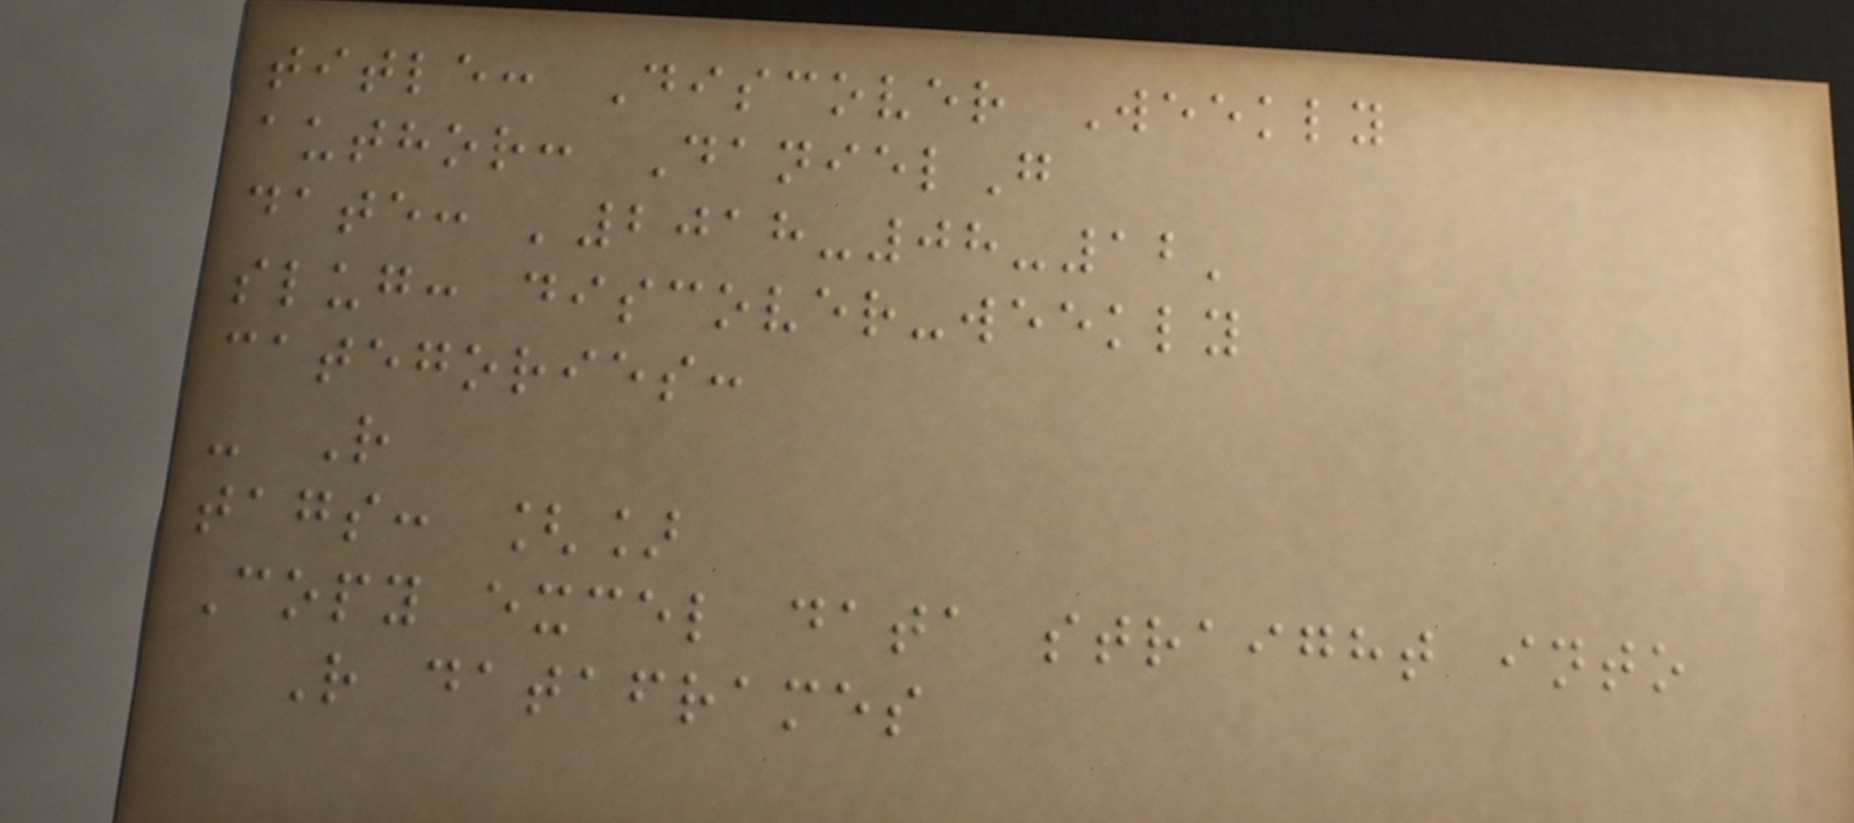title: Discover Weekly
author: DanielG
date: '2018-08-12'
slug: discover-weekly
categories:
- R
tags: []
Copy excel data straight into
R dataframes
